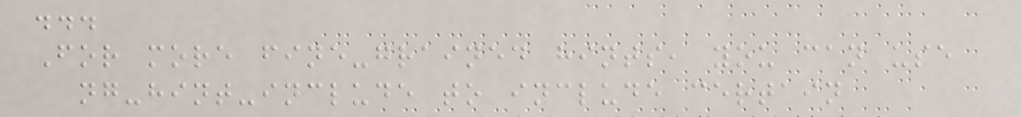...
For more fine-grained hints, you can use
ng-hint-include to include certain
